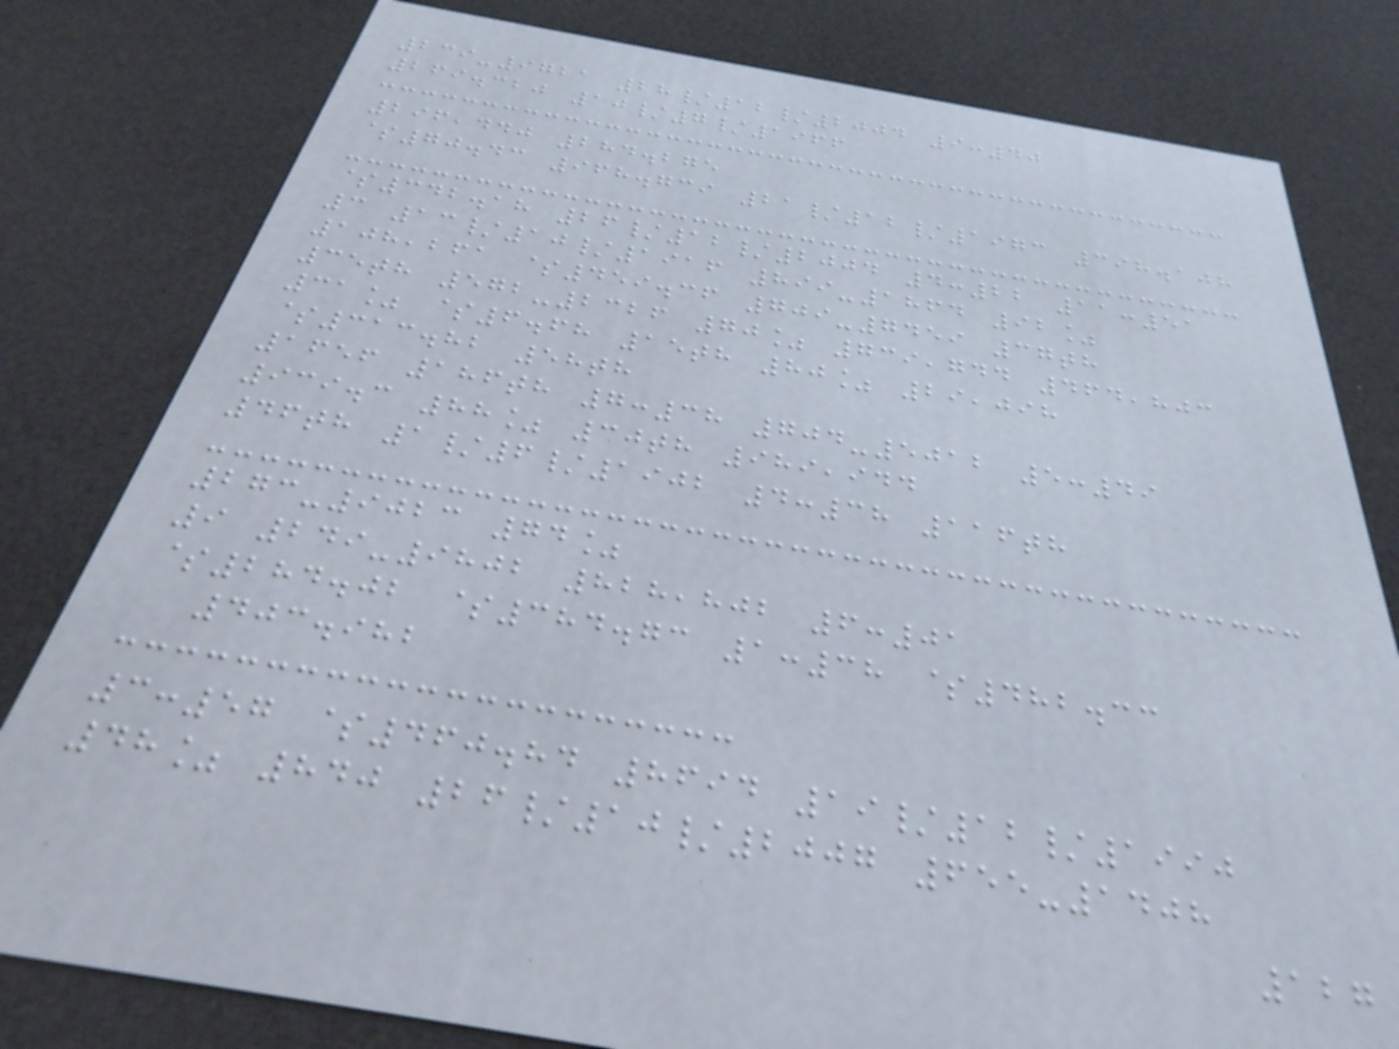239-9721 28/12/2004 9:40
269.320 10/7/1966
296,440 284.275
$70.43 968.739 21/12/1973 398.108
$342.18 26/12/2004 4:22 11:51
3 13/10/1916 899-1864 92%
108,261 $459.36 709-7459 37th
35th 572-2326 70% 739,744 464,803
31% $6.68 15th 80% 29,098
$313.82 58th
1656 186th 7:38 704-5012 5:49
939.3 88% 30th 989,944
46th 1/6/1902 4:38 116th
273-9023 74%
9 249-9802 828,802 6:01
$284.02 $384.73 1:38 $482.33
403.982
3:57 $460.84 8694 19/12/1990
48% 840 26/10/2007 655-1408
127
